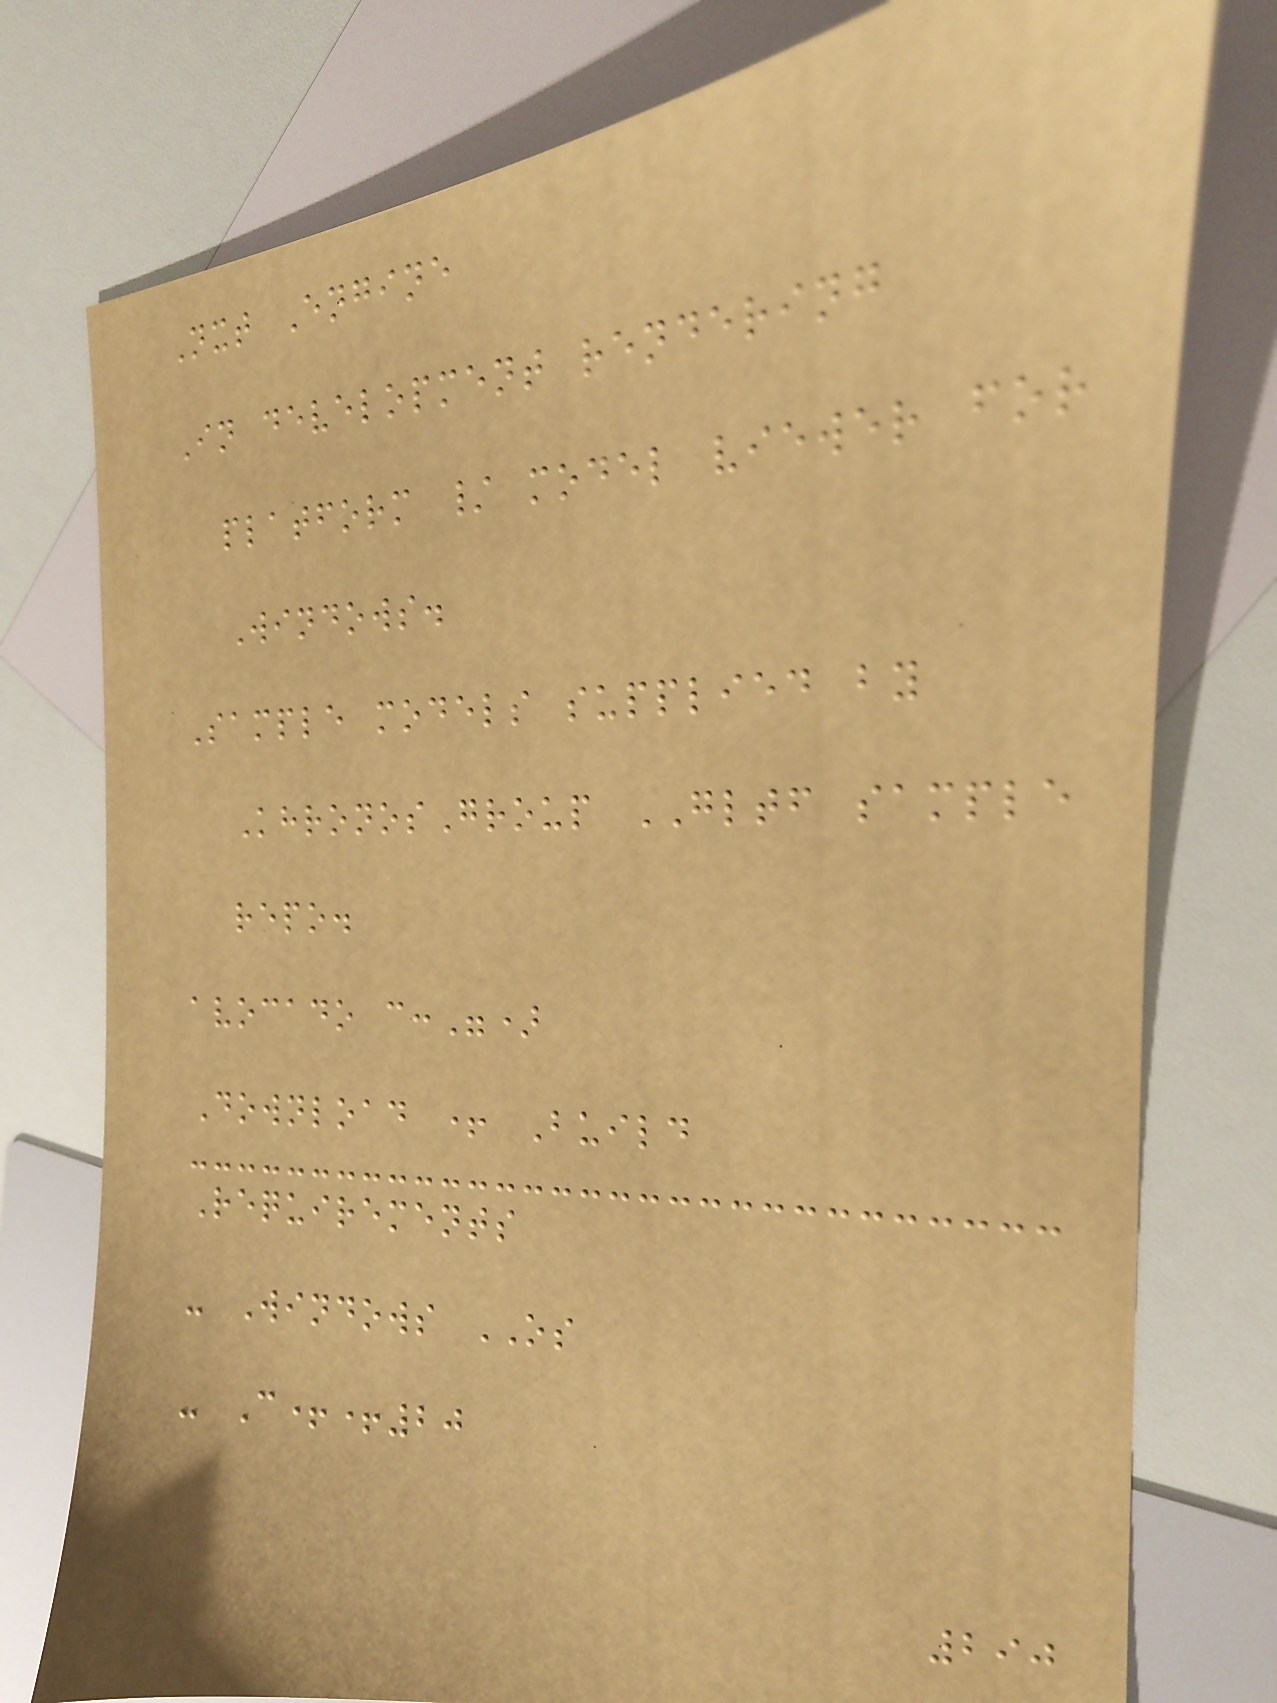Nxt Engine
In development rendering
platform / model viewer for
Windows.
Sample models supplied by
KhronosGroup GLTF sample
repo.
avocado c:")
Download + Build
Requirements
- Windows OS
- C++20
290
